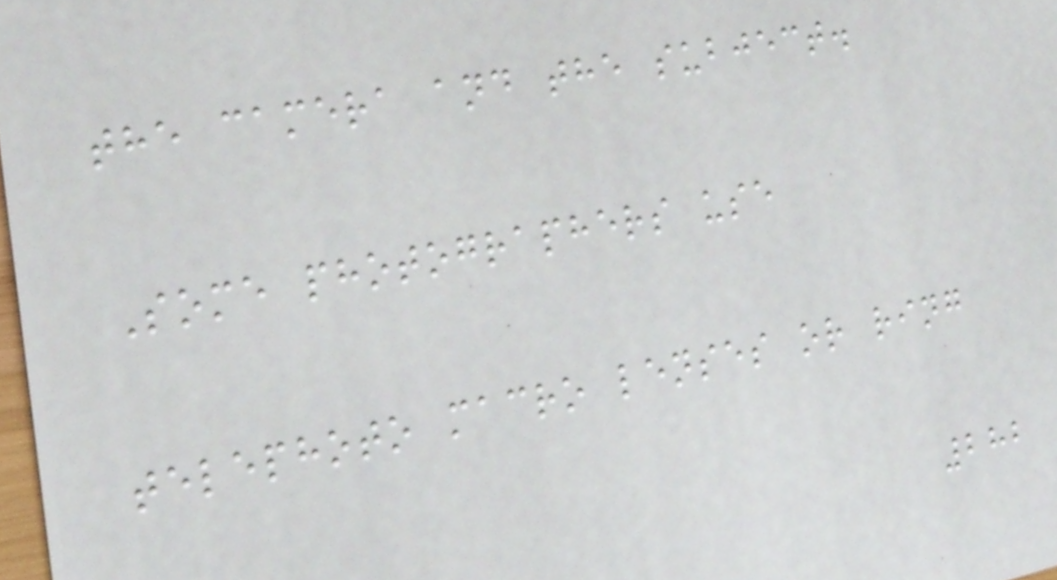the camera and the subject.
Some photographers use
telephoto macro lenses or ring
282
